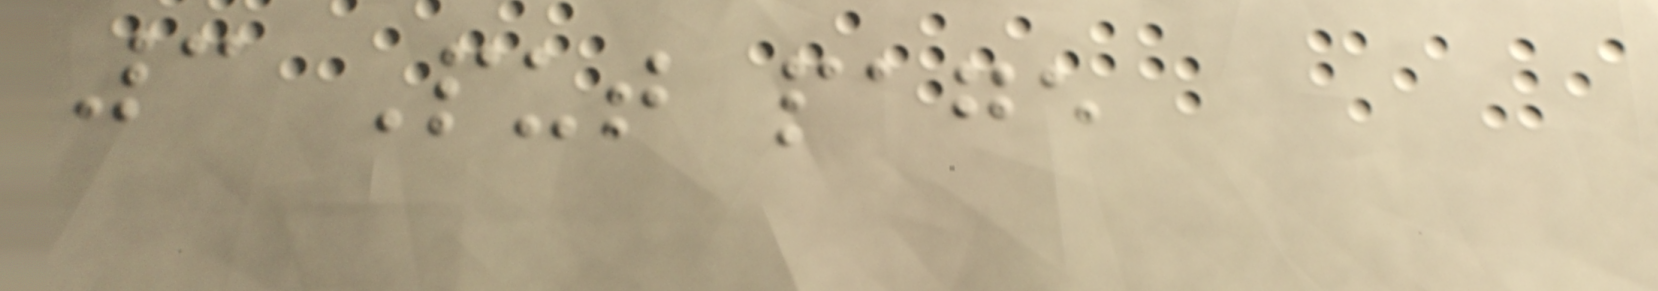3 Put page
